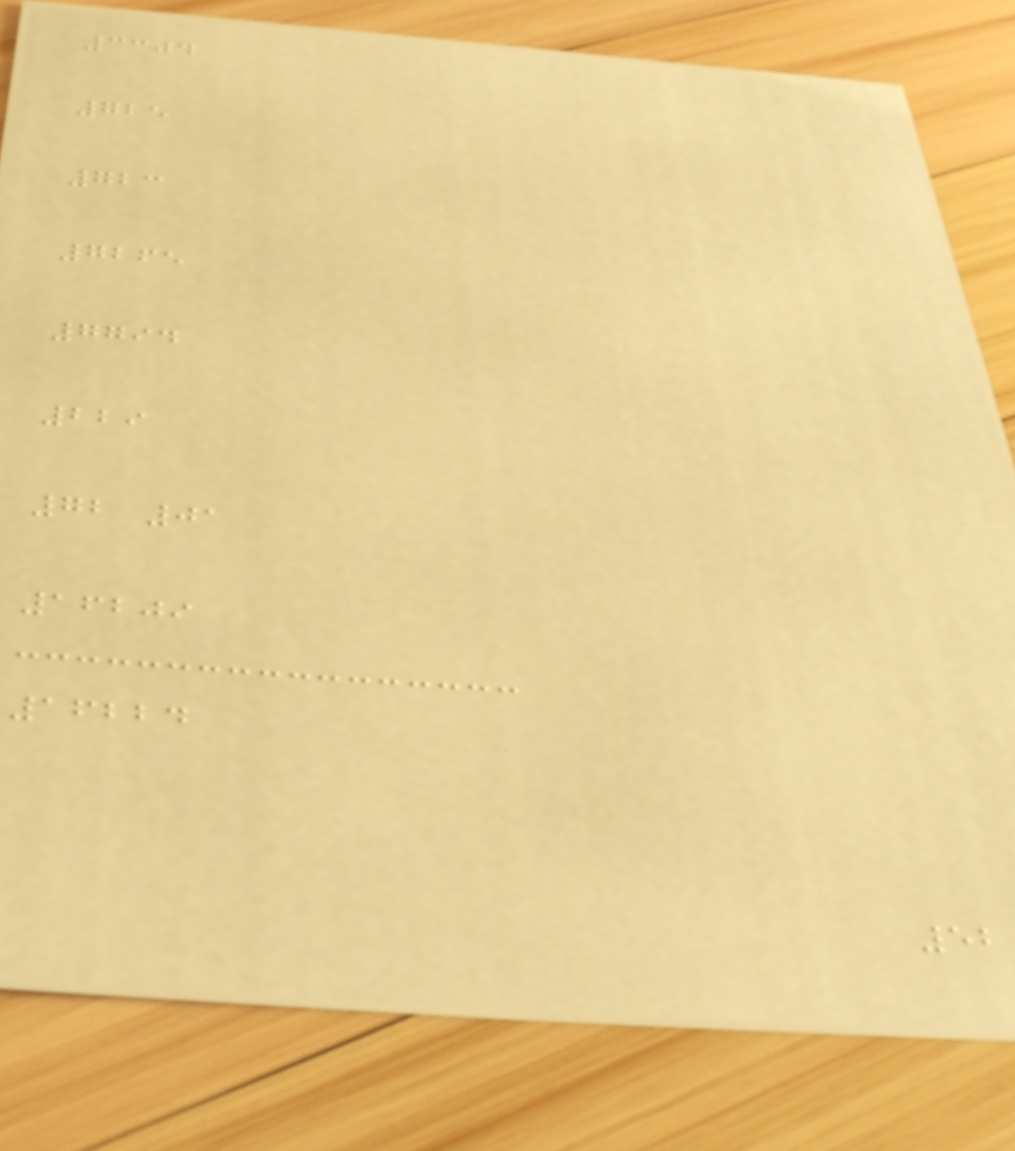3304
725
723
7265
7794
229
72 01
16209
16224
52
